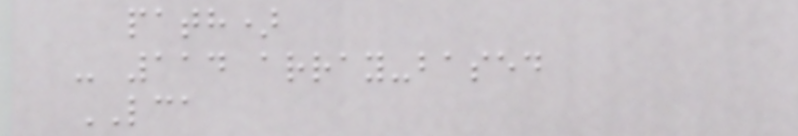path)
- 114 array-based
LCA
